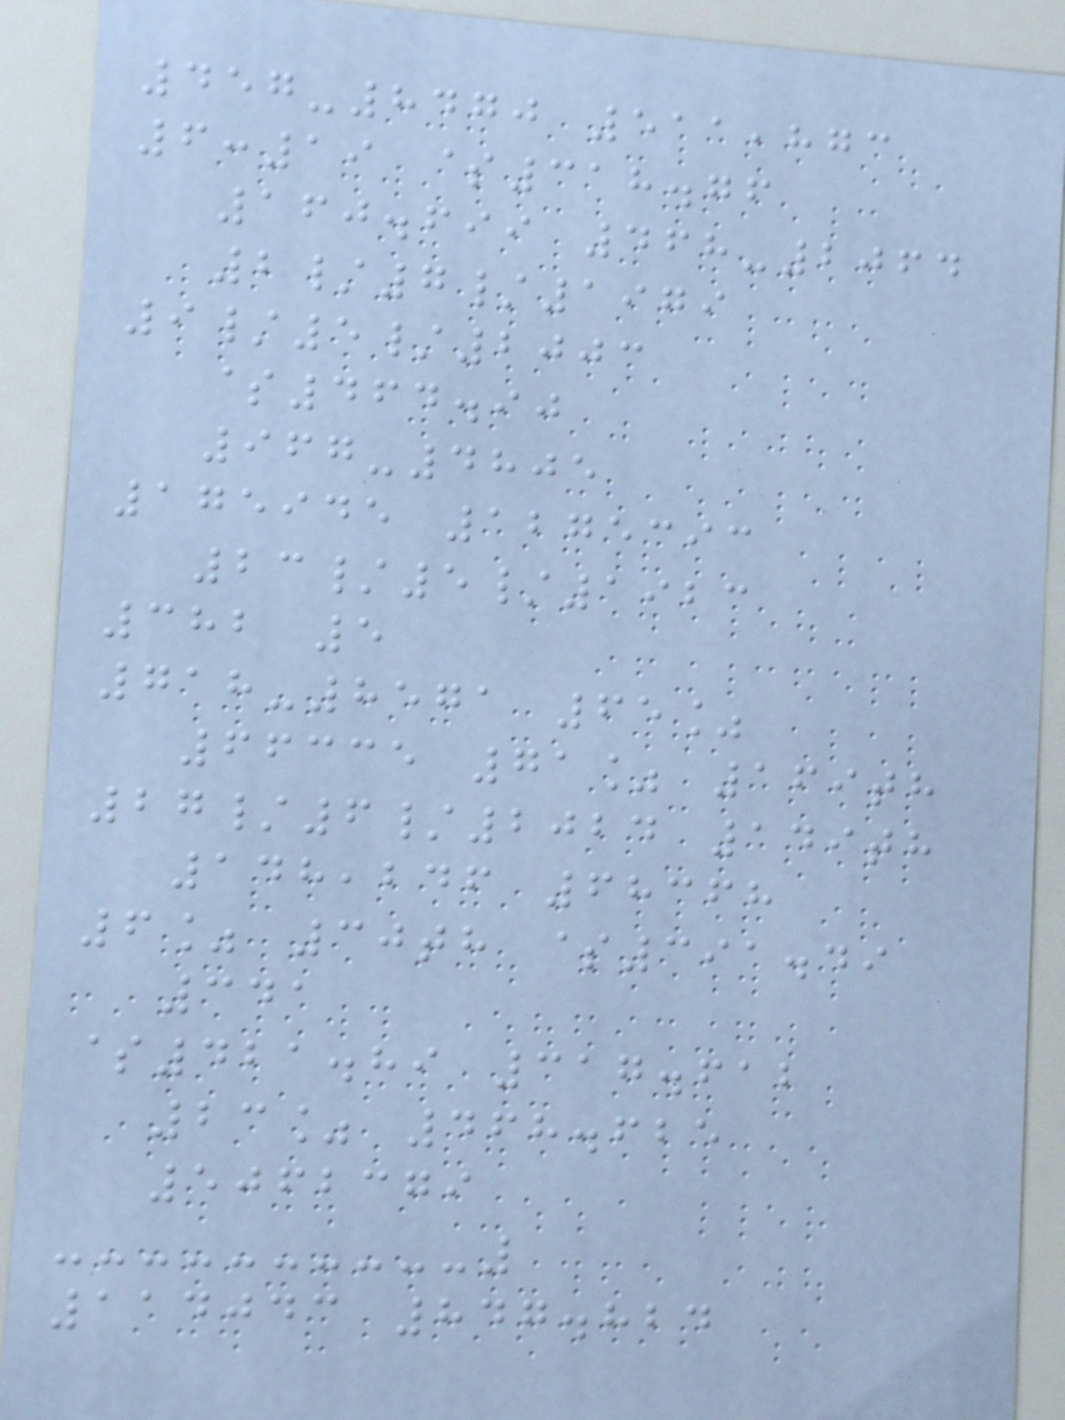457-8470 511,873
6:19 $318.76
160.699 468-2064
2/7/1979
9/5/2003
$464.90
967-4805
175945 1275393
23/5/1923
382 5
718-8571 65%
66335 71% 169th
27/6/2024 149th
148,246 68368
6% 30th $391.49
341
$421.89 317.612
23% 468.625
5062379
114043 847.824
